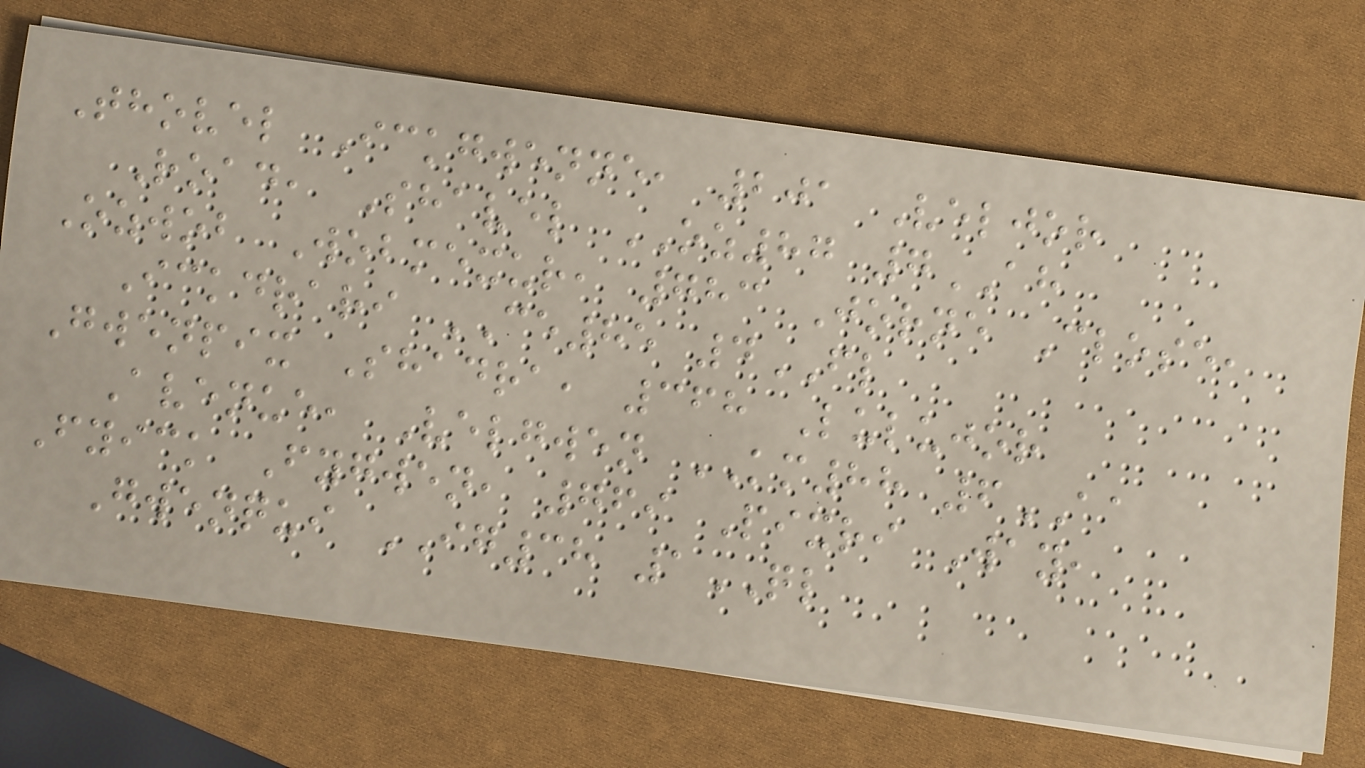Thovel Ickgwenne, 201 Veljor
Road, Shavel OZ87 7AH
Ozwob Wobmexur, 783 Jorne Close,
Ickdrari CE85 4FL
Gwenpix Shadra, 368 Lulujor
Avenue, Velgwen KM88 6AA
Fyick Fygwen, 769 Pixri Way,
Gwenqui IG38 1QL
